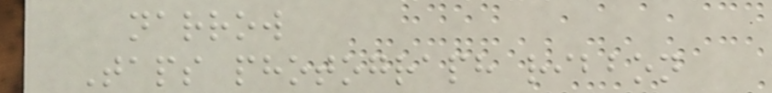narrow
Taps photograph ribbon
